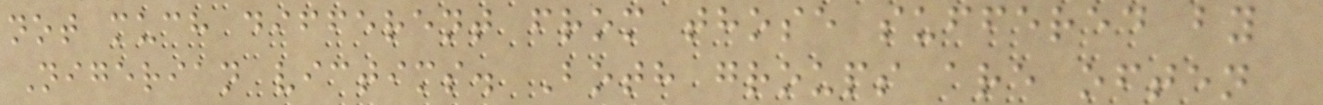not much different from those suffered by
Nigerian victims. Both groups are often
